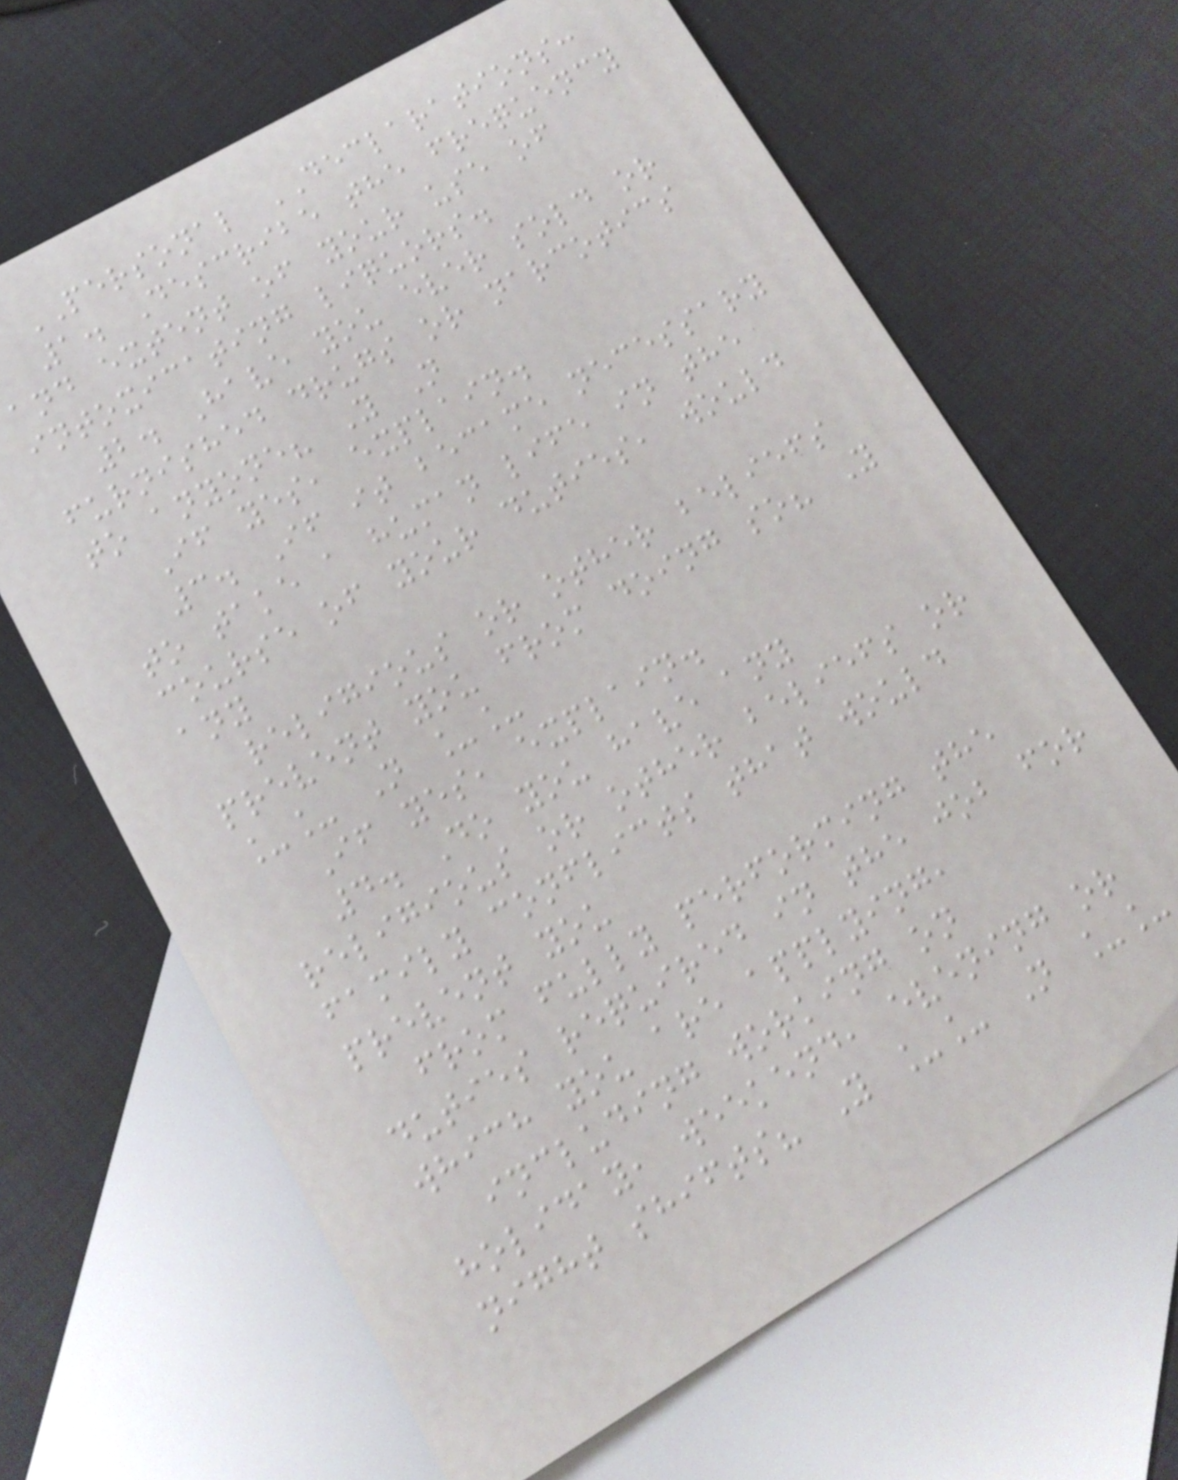PERSONAL DECLARATIONS:
1. Describe the frequency
and extent of your use of
intoxicating liquors.
2. Have you ever sold or
furnished drugs or narcotics
to anyone? Y N
If yes, explain.
3. If it became necessary
to take a human life in the
course of your duties, would
any
religious or other beliefs
prevent you from doing so? Y
__ N __
If yes, explain.
4. Do you have any
religious or other beliefs or
family conflicts that would
prevent you
from fully performing the
duties required in the job for
which you are applying,
including working on
holiday, weekend, evening or
night shifts? Y __ N __
